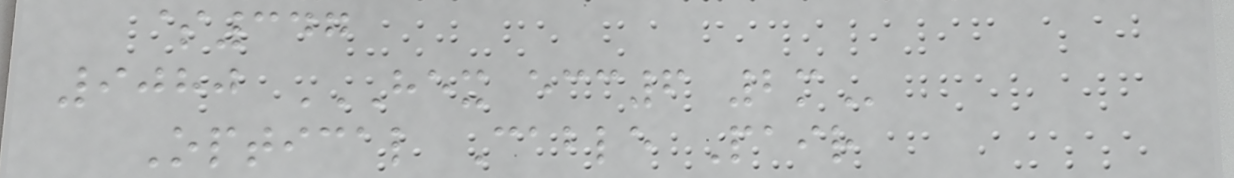$347
9080 HEX ECC6 2M
Optical Cable Pair
